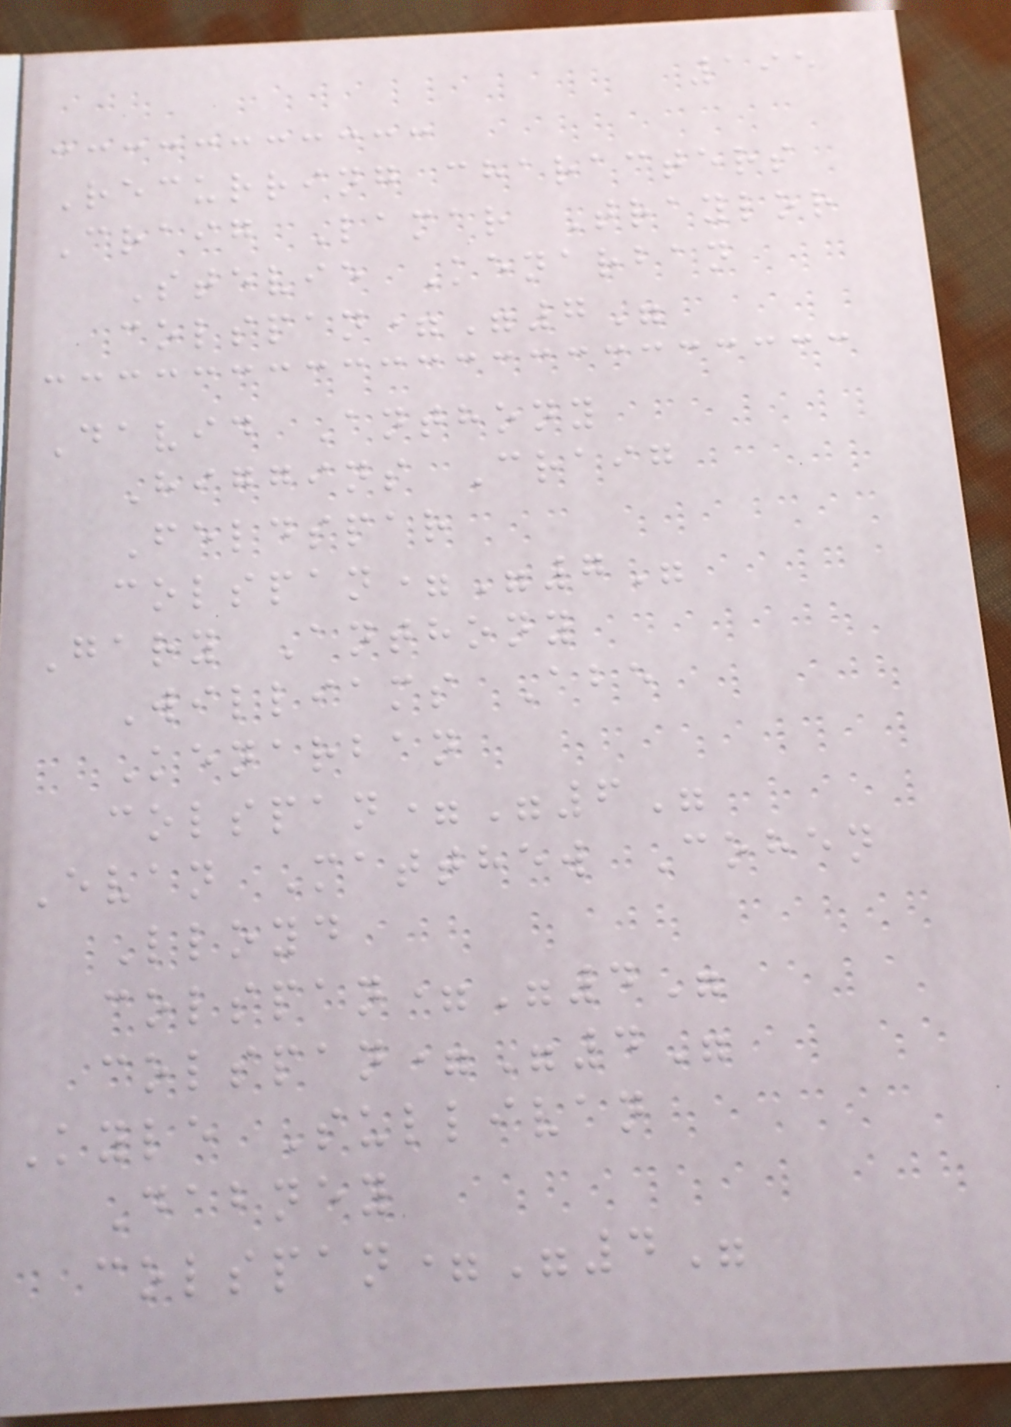195
Recurring characters
Craig Lamar Traylor
Stevie Kenarban
colspan="7"
David Anthony
Higgins Craig
Feldspar
colspan="7"
Gary Anthony
Williams Abe
Kenarban
colspan="6"
Evan Matthew Cohen
Lloyd
colspan="4"
colspan="4"
Kyle Sullivan
Dabney
colspan="4"
